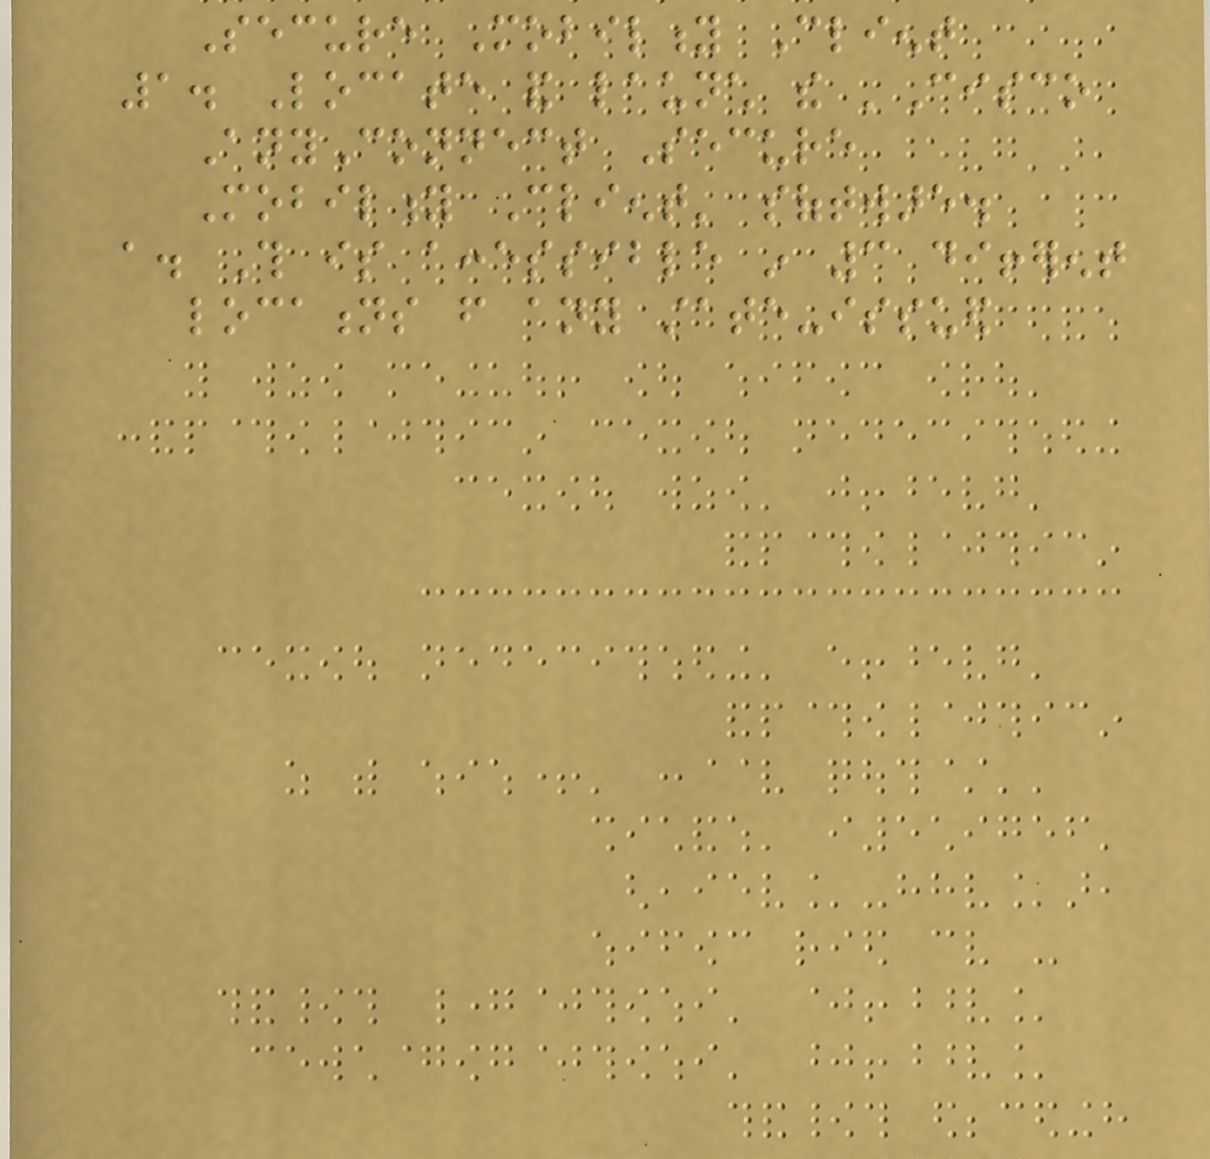Secure Mobility Client
1. Locate and launch the 'Cisco
AnyConnect Secure
Mobility Client' software.
a. This is accessible in 3 different
locations from any state-issued
